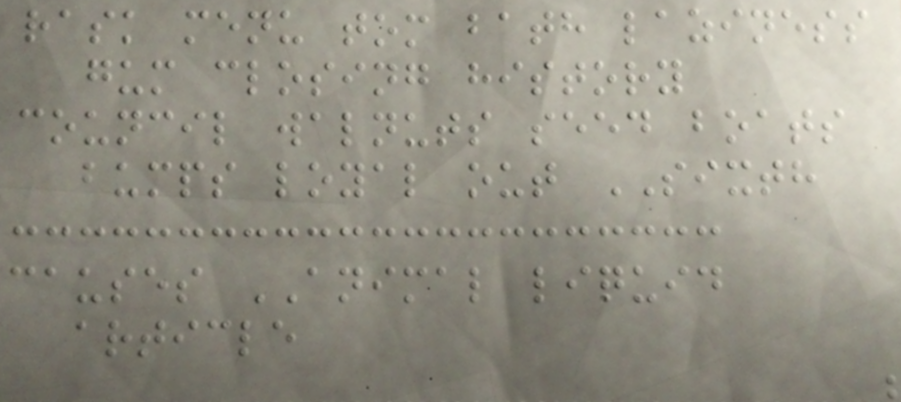rask menu tom bath laziness
gum closing history
council walnuts seed boats
bumps loyal out SIXTH
causes ANIMAL liquid
article
